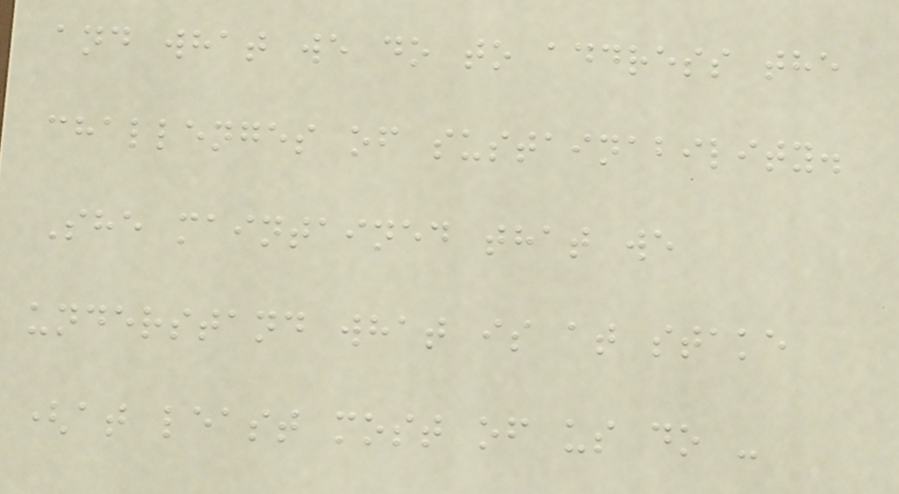and what we do to address the
challenges of sustainability.
She maintained that we
understand what is at stake
(at least most of us do -
